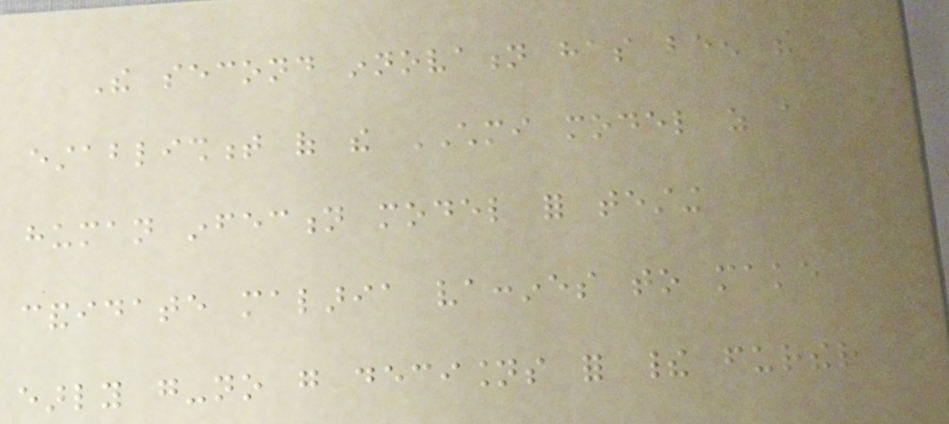The second innovation has been the
establishment of the CHMI model as a
human infection model for testing
candidate malaria vaccines to make
early go-no go decisions for their further
